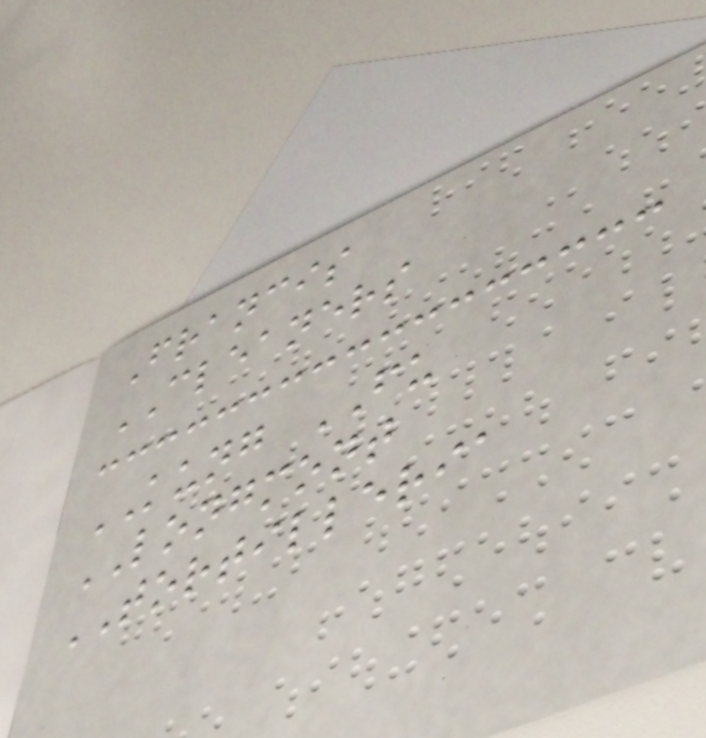Francis
CLEANERS
KUNG FU
LONGMONT
TORTILLERIA
